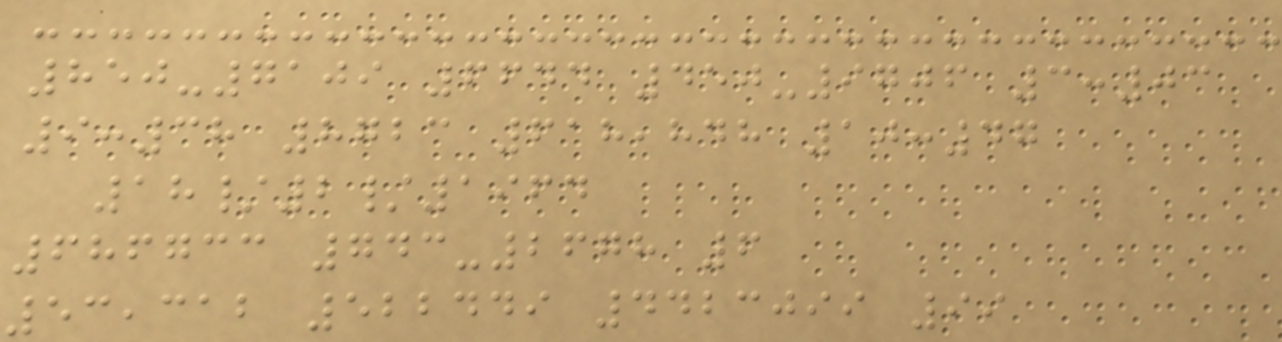850-7109 6644 450-9706 3:03
9:38 8723 618,848 10:47
18/2/1964
686733 743-2678 6
53,312 522449 4423099 99
